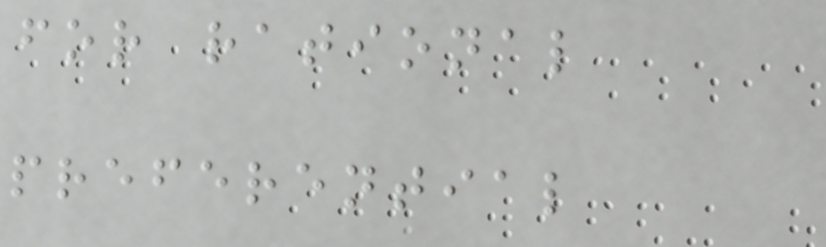for rational
preferential
